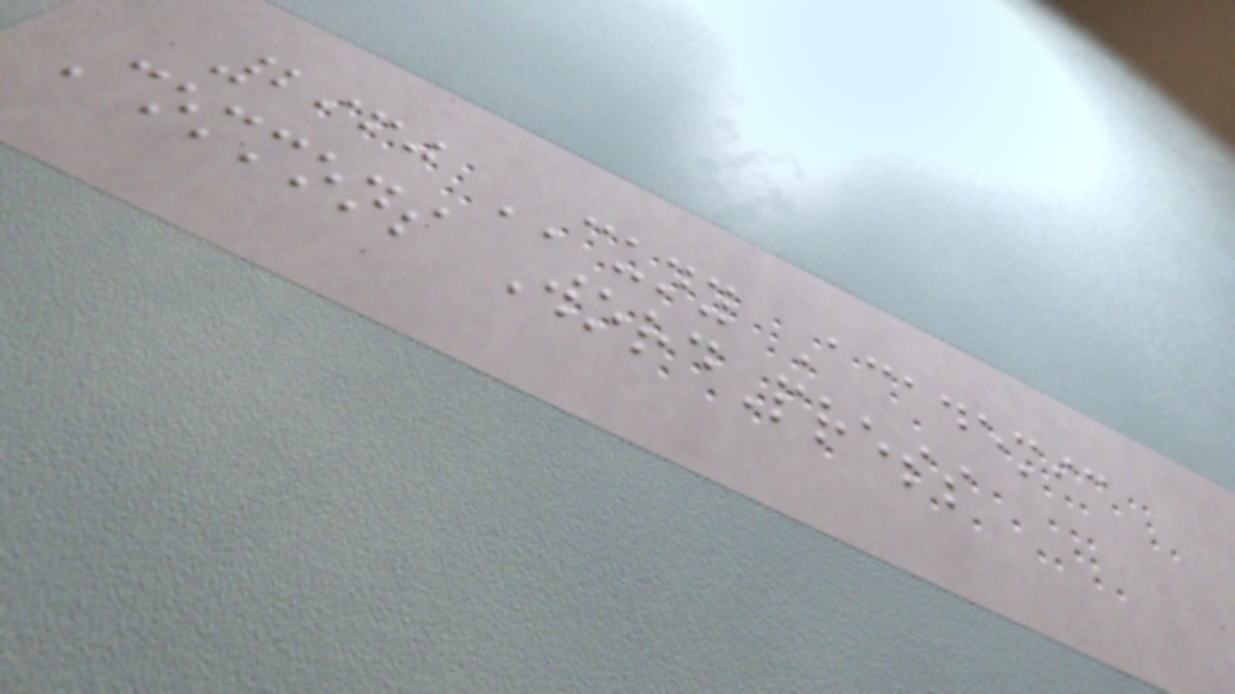2960 CUNY Academic
Commons WordPress
